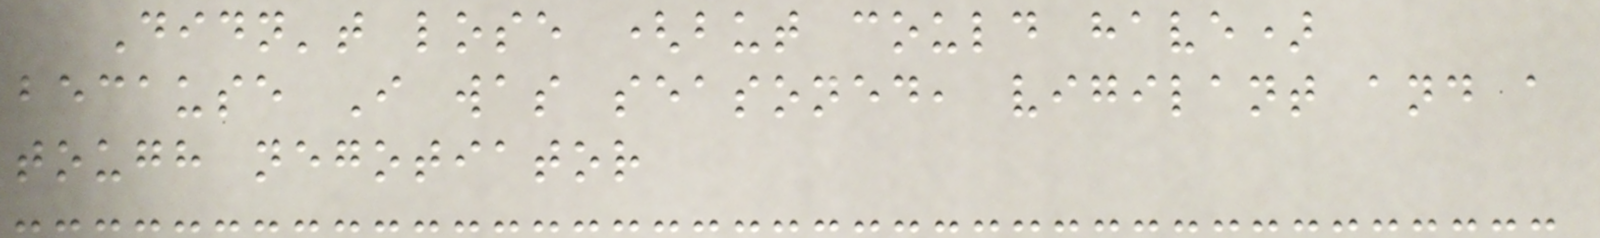Didn't lose (but could have)
because I was seasoned, vigilant and a
tough negotiator
